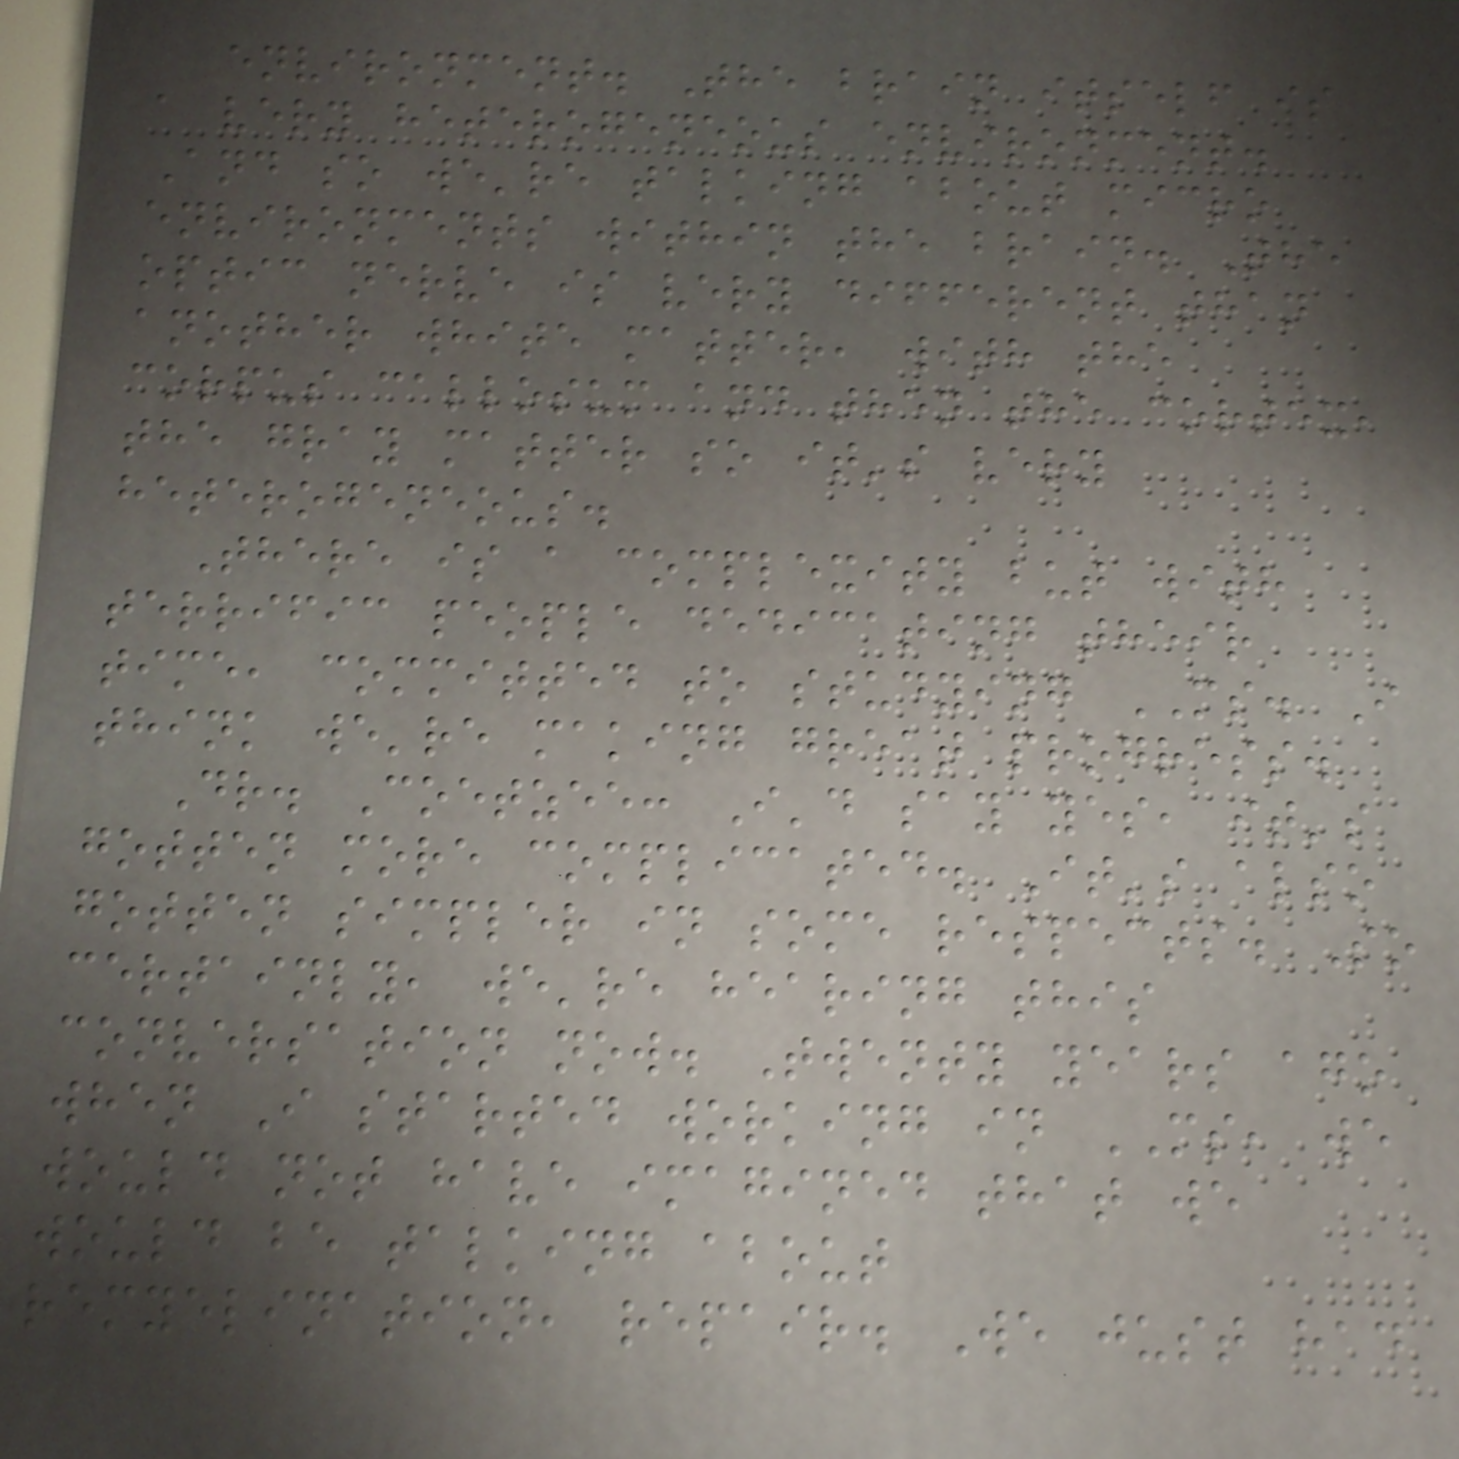environment. The brain itself is
a very heterogeneous environment.
And so we're talking about micro
environments within the brain. The
optic nerve is very different than
another white matter, with the
corpus callosum and then the cortex,
the gray matter so it's very
heterogeneous.
There is a complexity but with
terrific people dedicating their
time, committed to studying MS. I
think we're making great progress.
Dr. Coetzee: I'd say yes, it's
gotten more complicated. It's also
gotten simpler in some respects. So
certainly, we're hearing this
conversation now. Twenty years ago
when I started working in MS, we
would not have imagined that we
would be talking about
remyelination, repair. We just had
